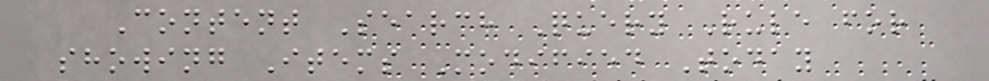Content Search Query Rule for
showing Items Modified Today
